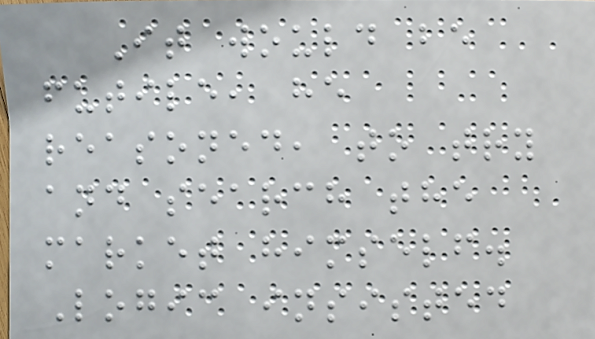It would be
futile, he
reasoned, to try
and search the
market himself.
Logic insisted
